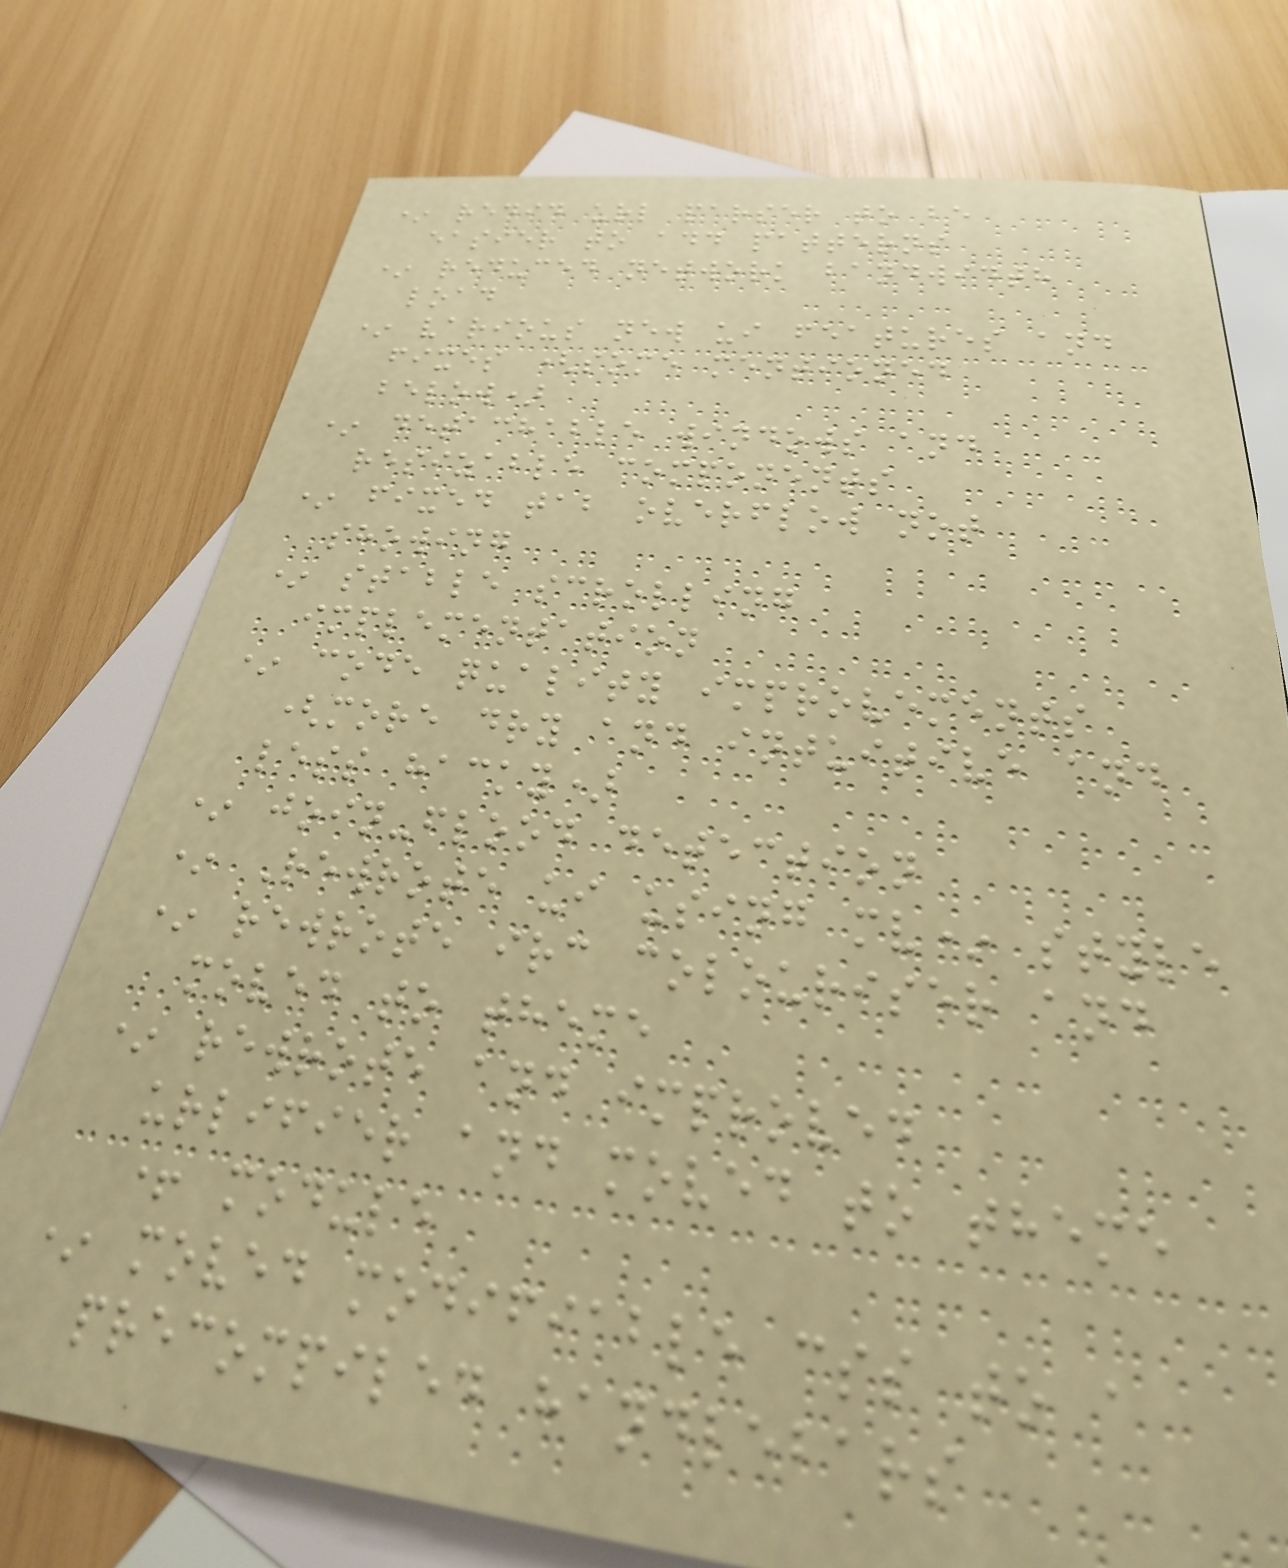* redid url parser to be
easier to add patterns
* reduced network bandwidth
load
* various new ui features and
fixes (some mentioned
below)
* detachable windows and
resizable components
* fixed tab overflow not
showing
* stable scrolling
implementation
* code quality improvements
(more dry and intuitive and
less hacky)
* join-flood detection
* Rewrote ui using mv* style
* rewrote irc colouriser and
moved to theme
* rewrote and improved
urlifier and moved to theme
+ module
* moved modifiable css to a
precompiled handlebars
